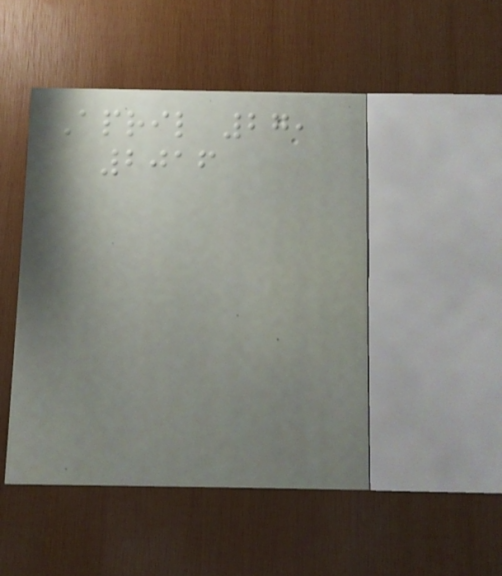April 27,
2016
